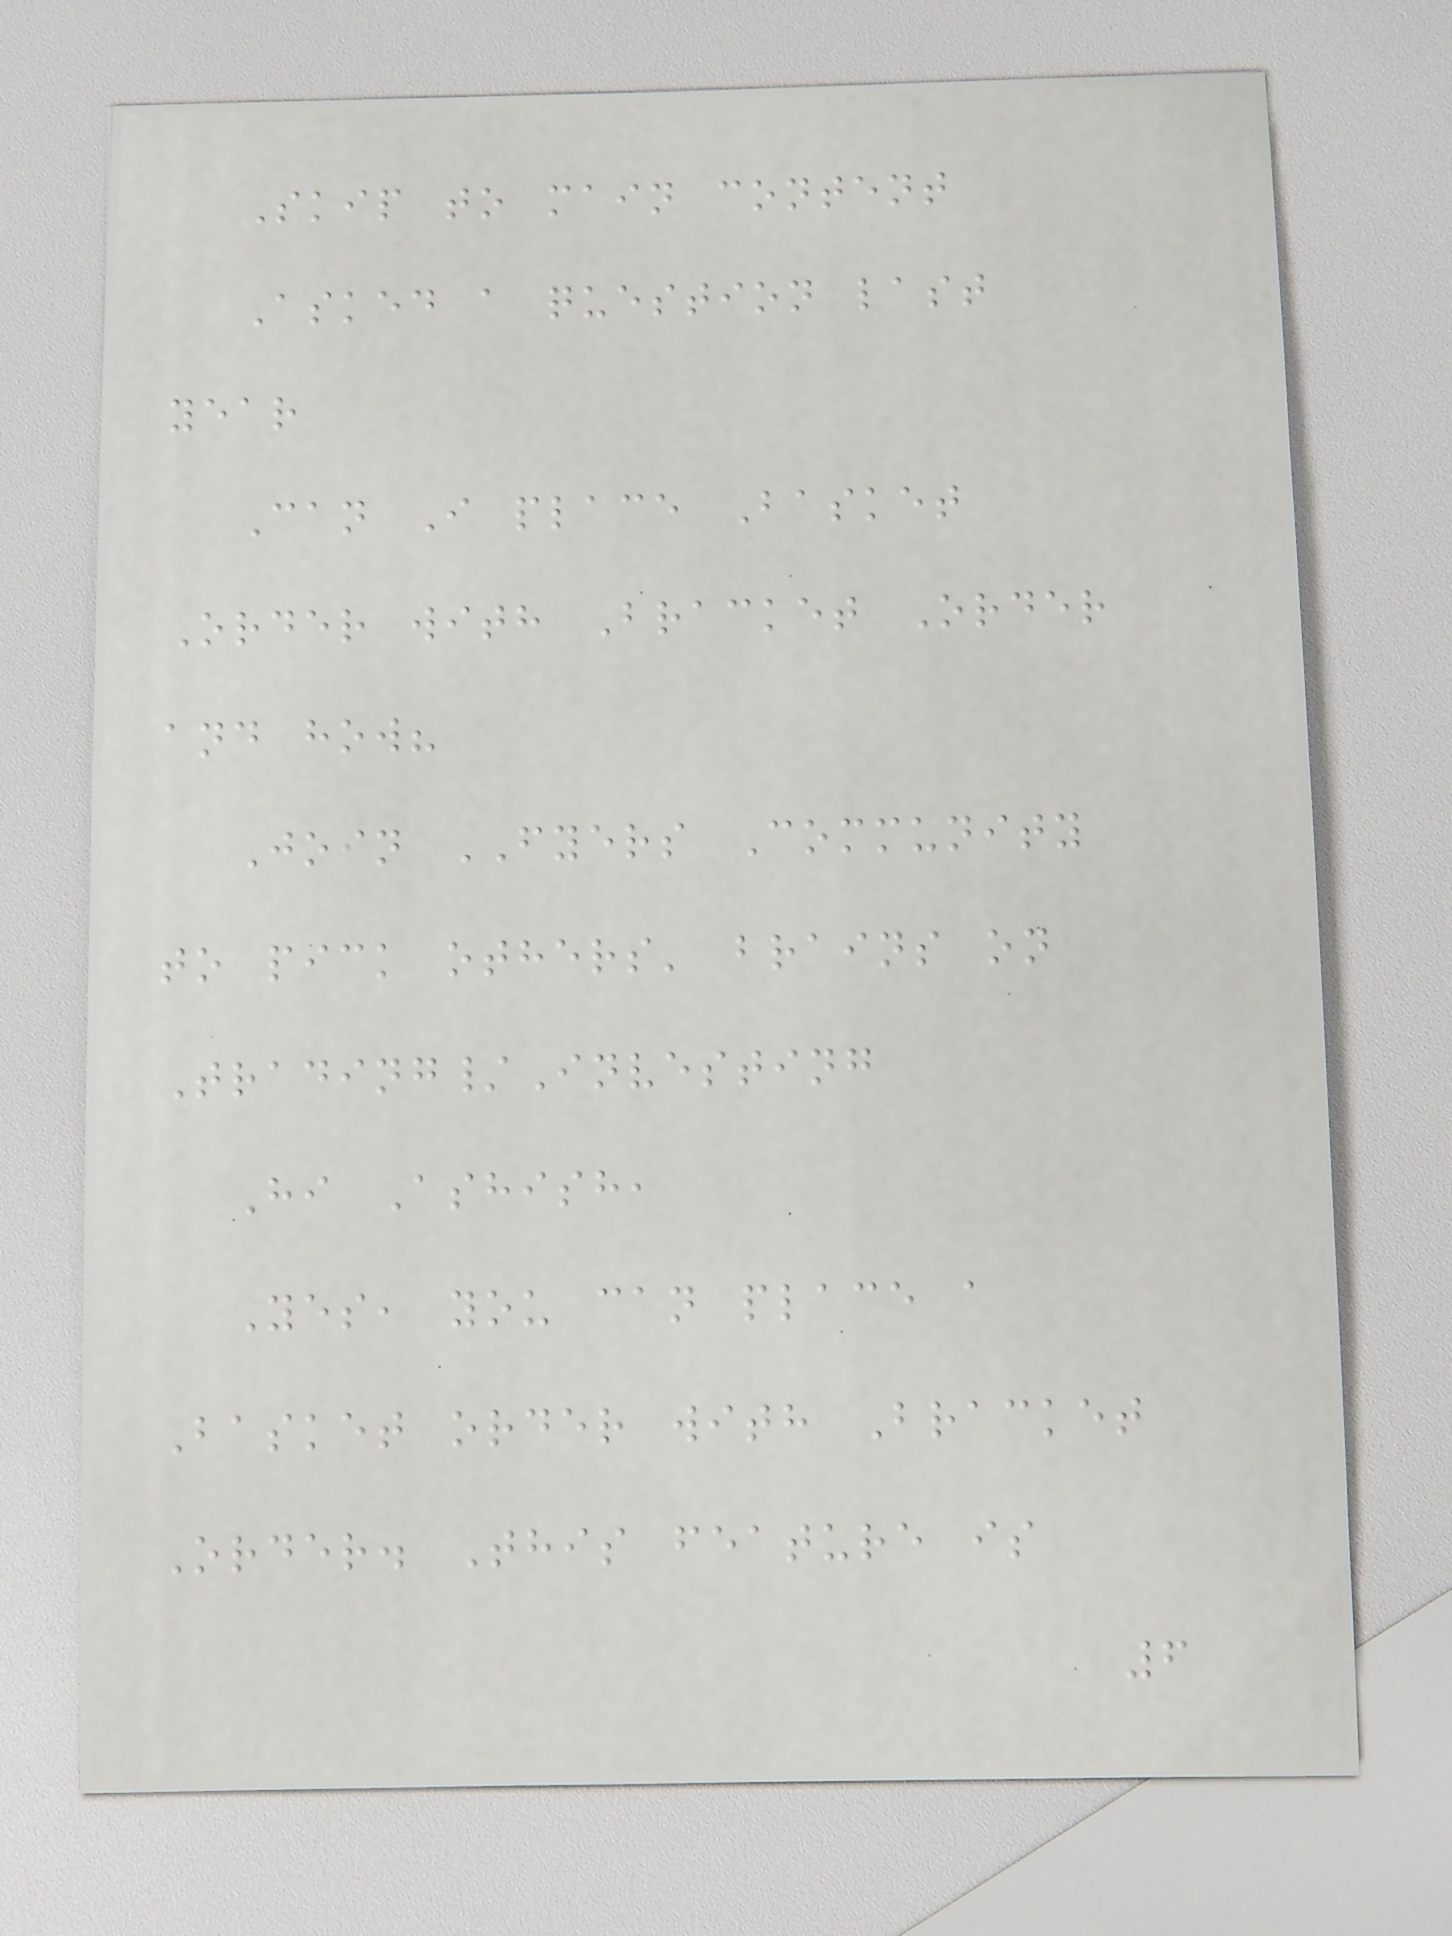Skip to main content
Asked a question last
year
Can I place Basket
Order with Bracket Order
and how?
Join FYERS Community
to pick others' brains on
Trading/Investing
Hi Ashish,
Yes, you can place a
Basket order with Bracket
Order. This feature is
6
